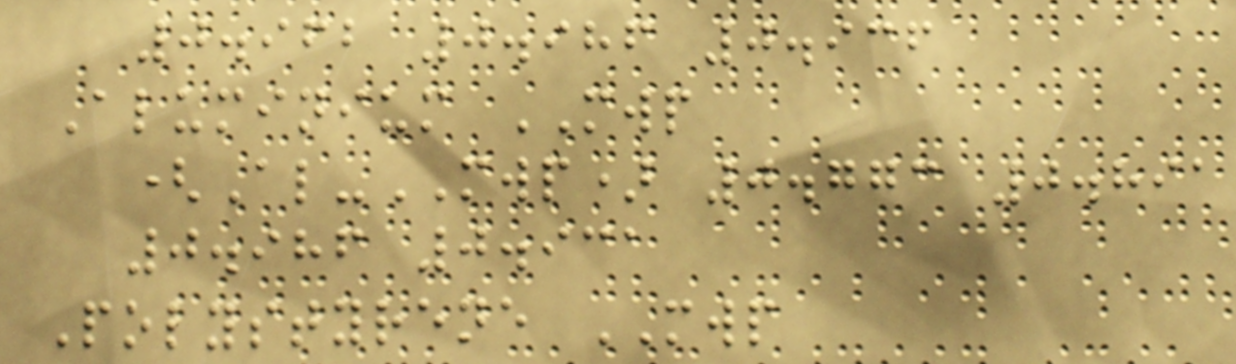0.962 0.986 0.936
Aluminium MWP
(Al-MWP) 0.773 0.891
0.986 0.931
Polystyrene MWP
